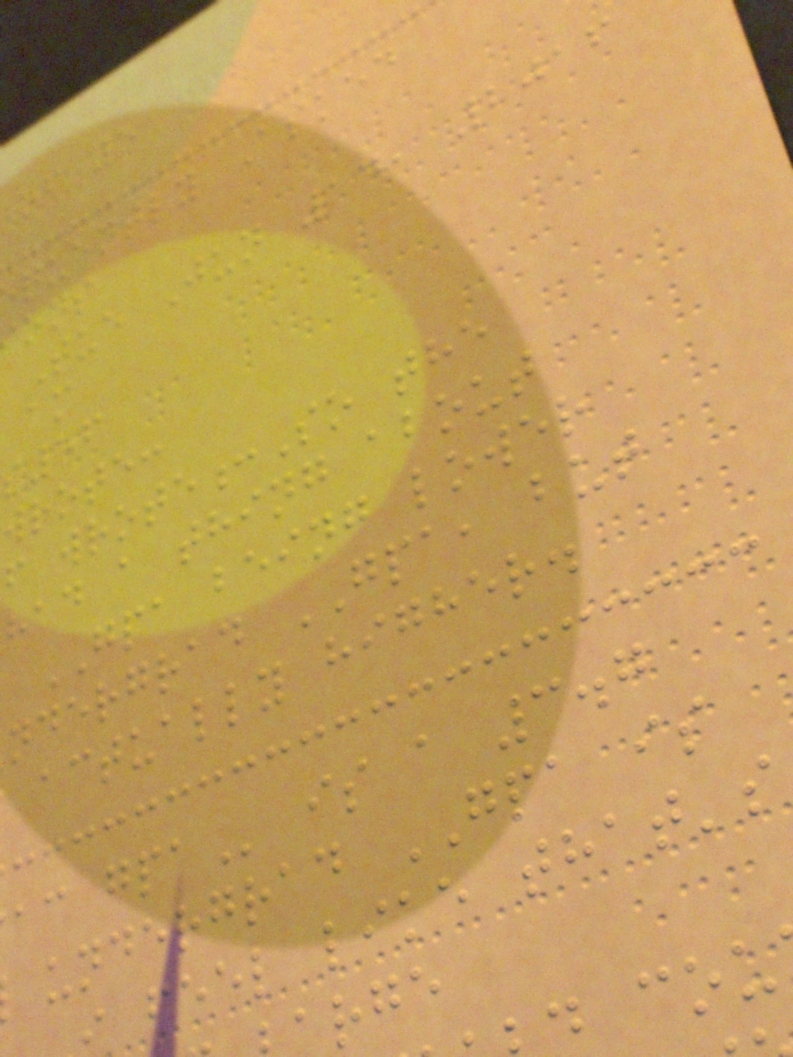of 5
quently Asked
Tue Jun 14, 2016
s56
wrote:
f wrote:So the
had a thing about
GPA being lower
ndergrad GPA, but
actually higher.
undergrad GPA is
feel like that's
